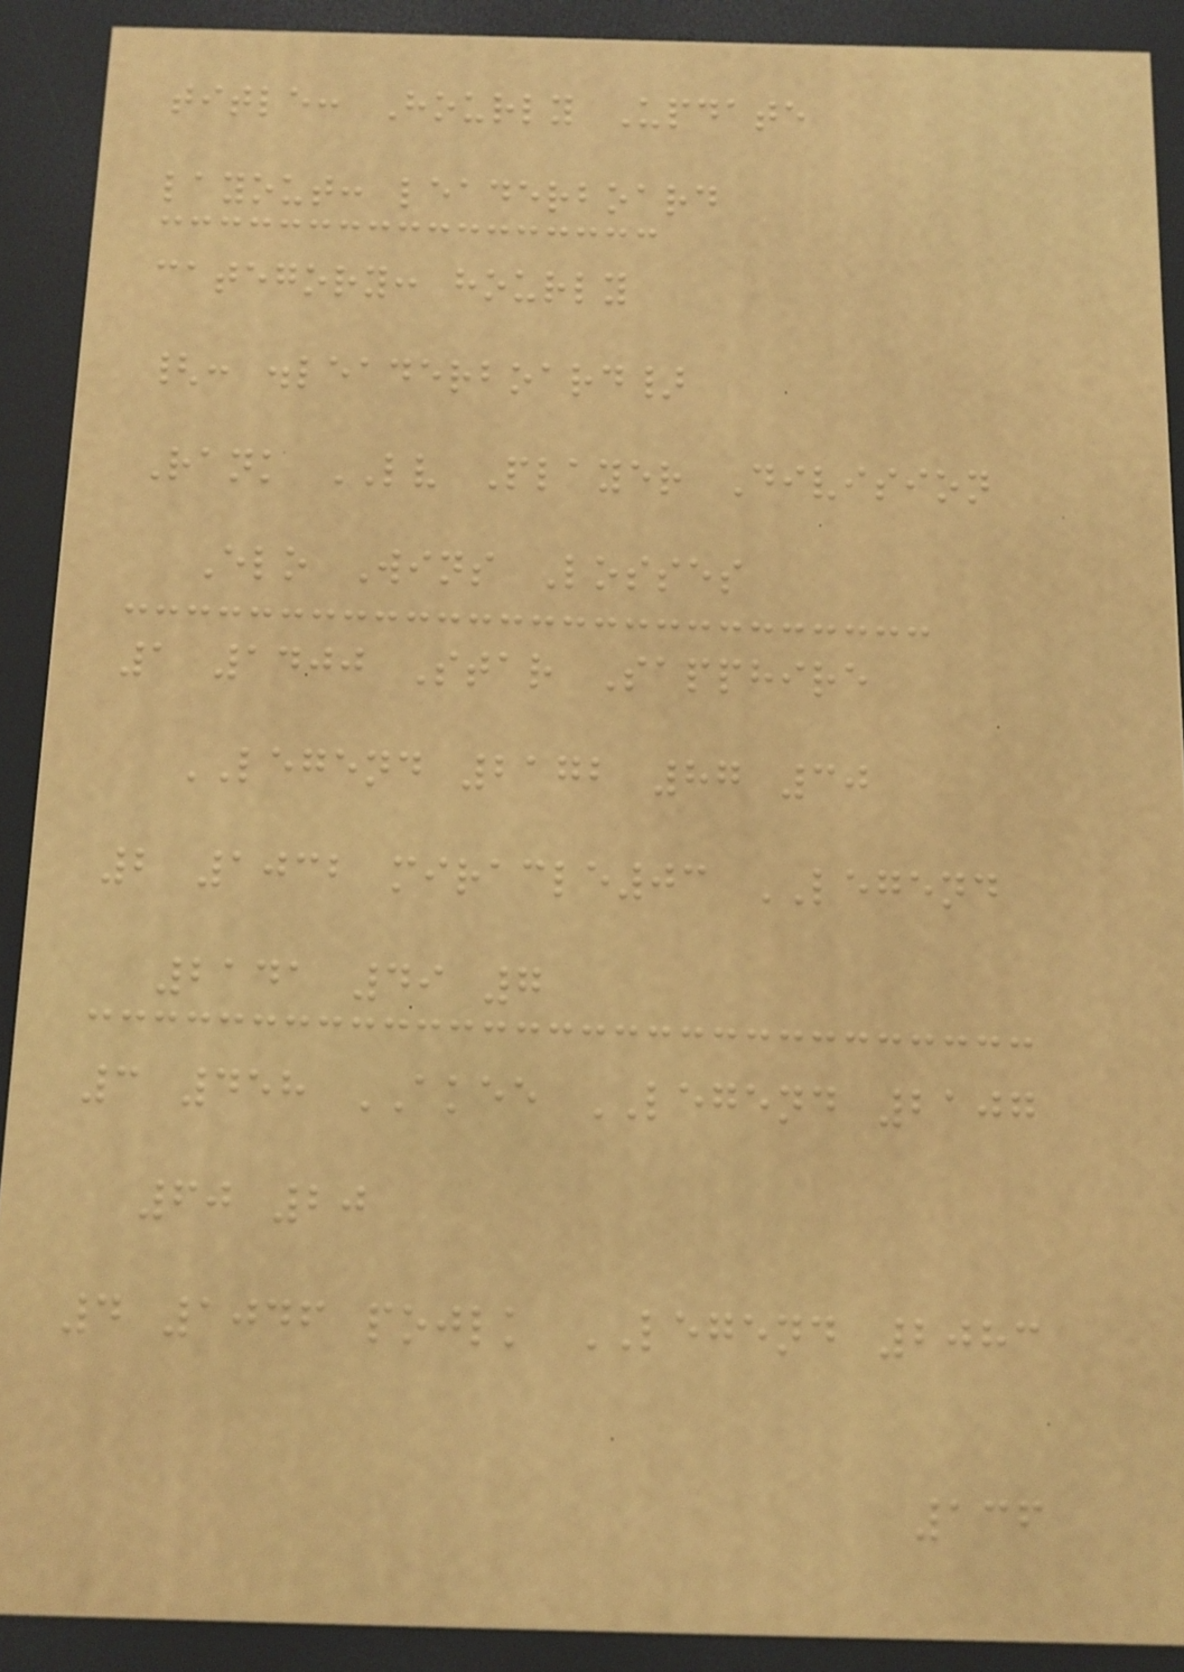title: Hourly Update
layout: leaderboard
category: hourly
{: .leaderboard}
Rank LV Player Division
Elo Wins Losses
1 1400 Star Sapphire
LEGEND 2172 87 30
2 1032 miracle03 LEGEND
2141 49 7
3 458 AKEE LEGEND 2107
60 20
4 1046 pojlk LEGEND 2083
136
